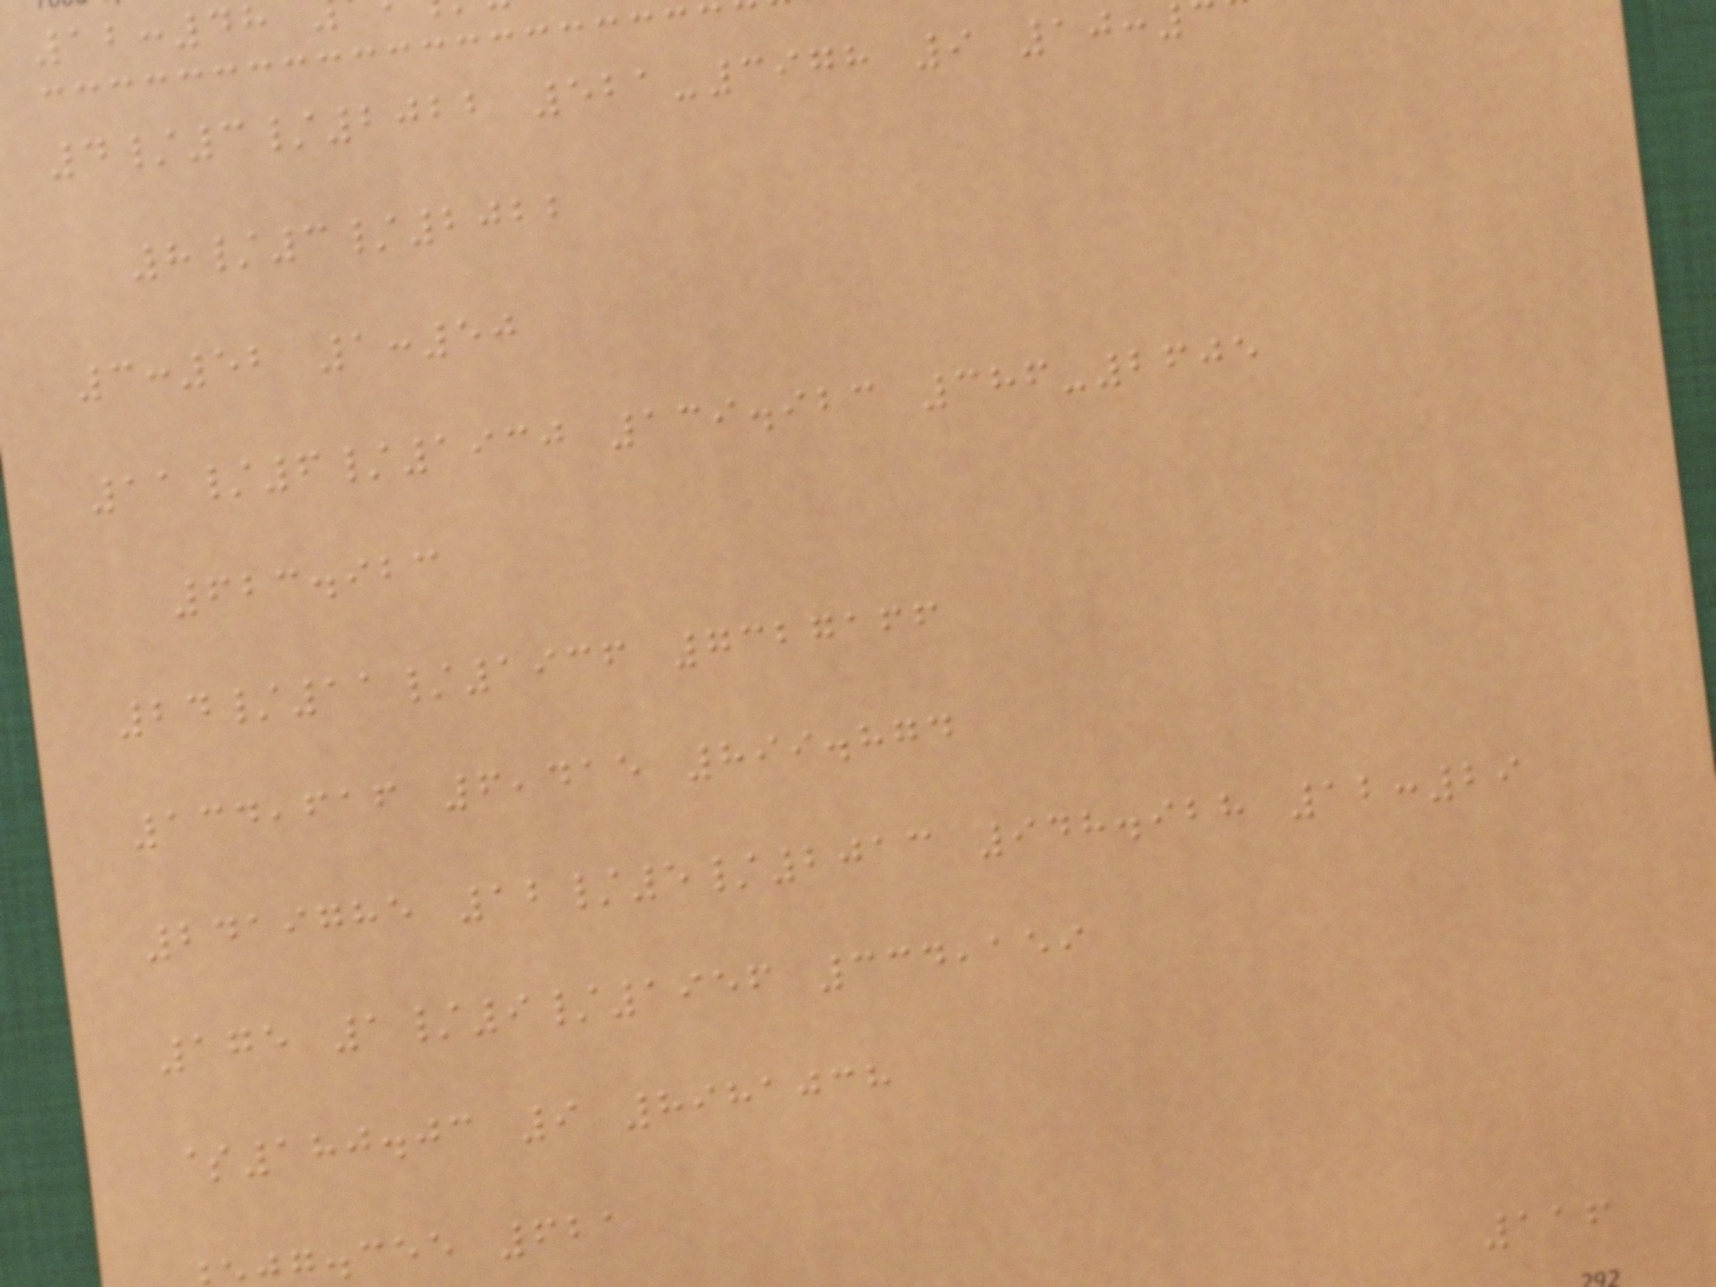4/3/2022 521-3978 9 10:
8/3/2022
3:52 1:50
11/6/1930 139.923 386-2605
623.923
24/11/1936 7327166
134,616 6,415 899.874
2419785 12/5/2013 948.928 12:29
175 1/9/1956 334,159
$180.03 9 8981038
g.cee 621
116
